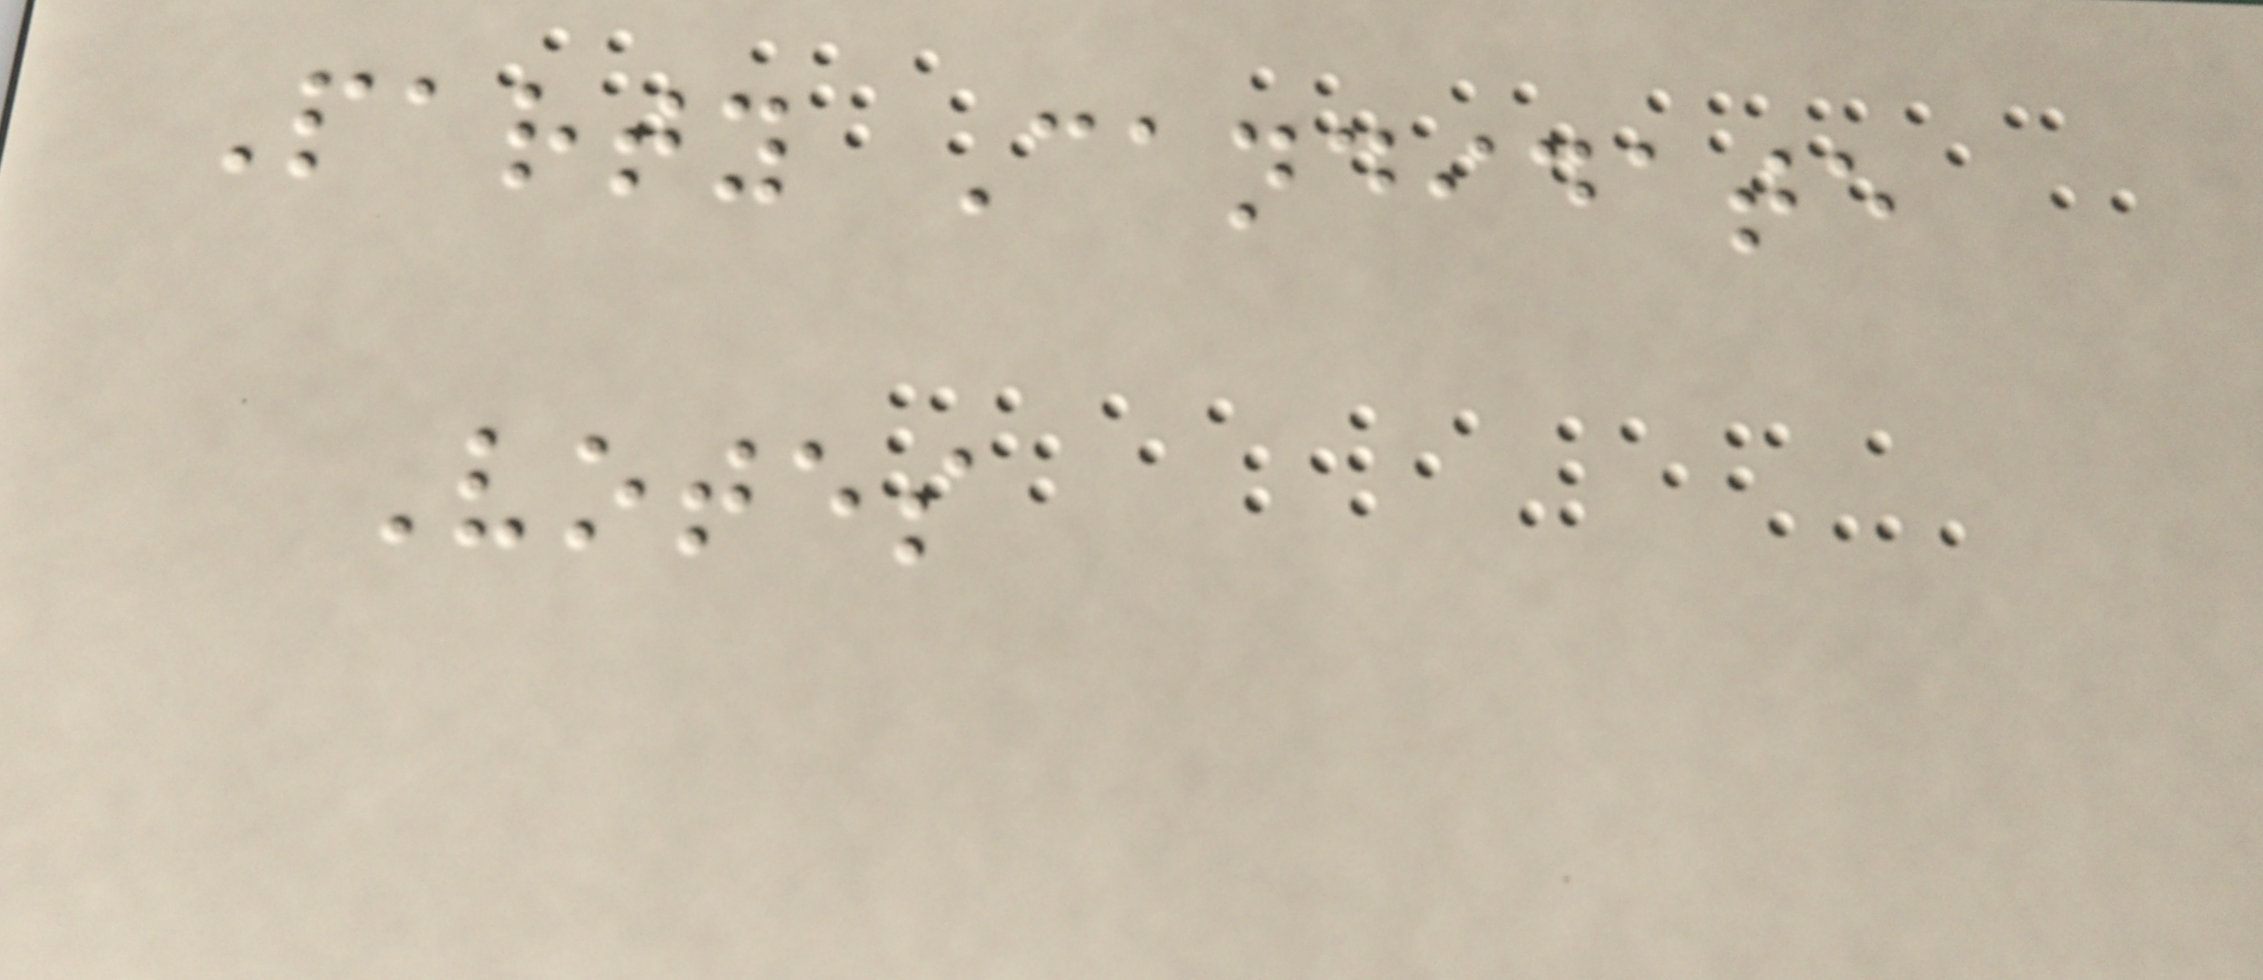Party Candidate
Votes
